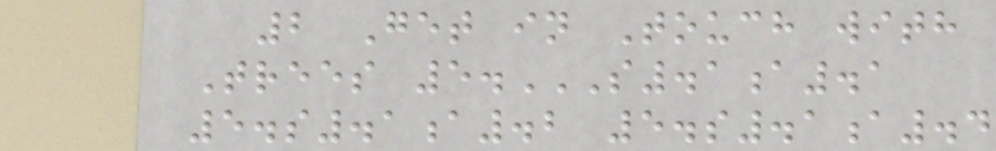2 Get in Touch with
Trees 5.S.1A.1
5.S.1A.2 5.S.1A.4
